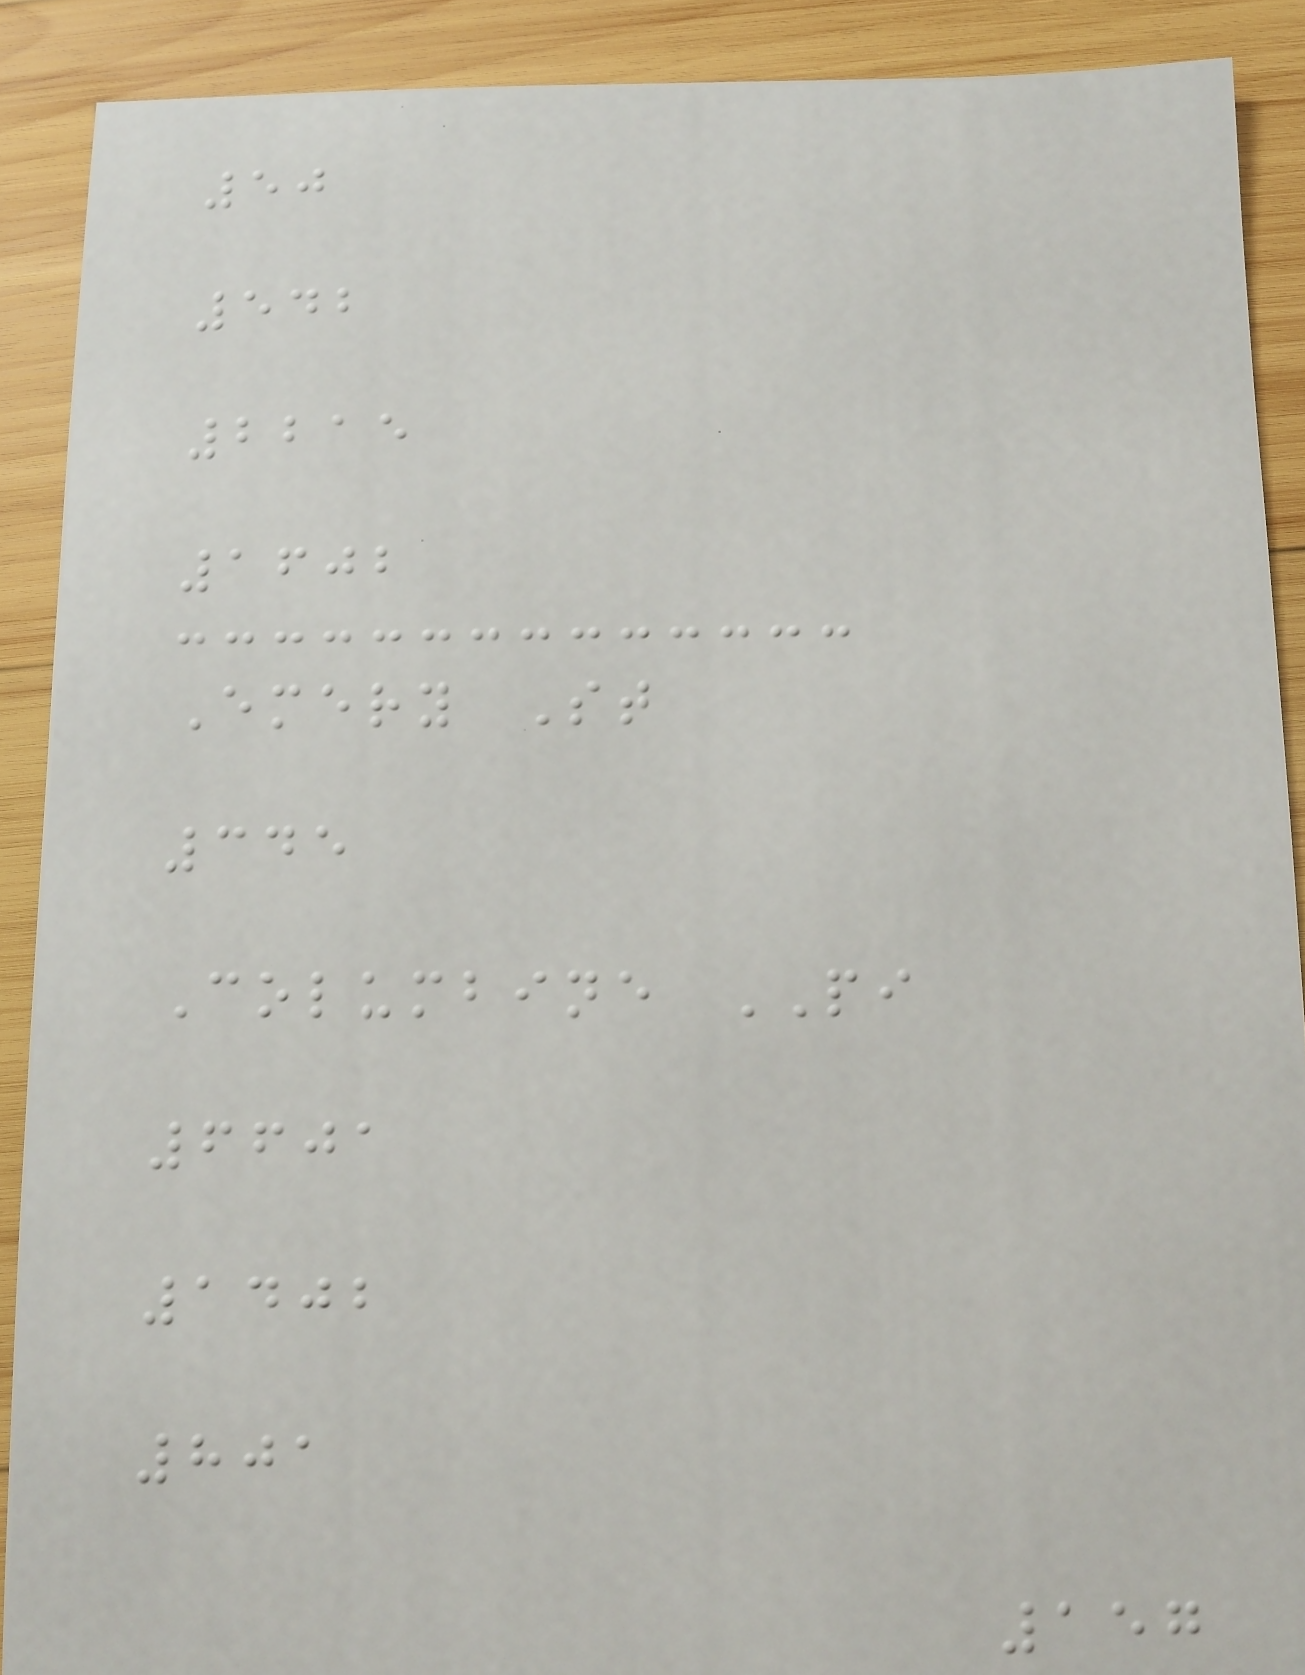50
542
2215
1602
Emery St
345
Columbine PI
6601
1402
801
157
